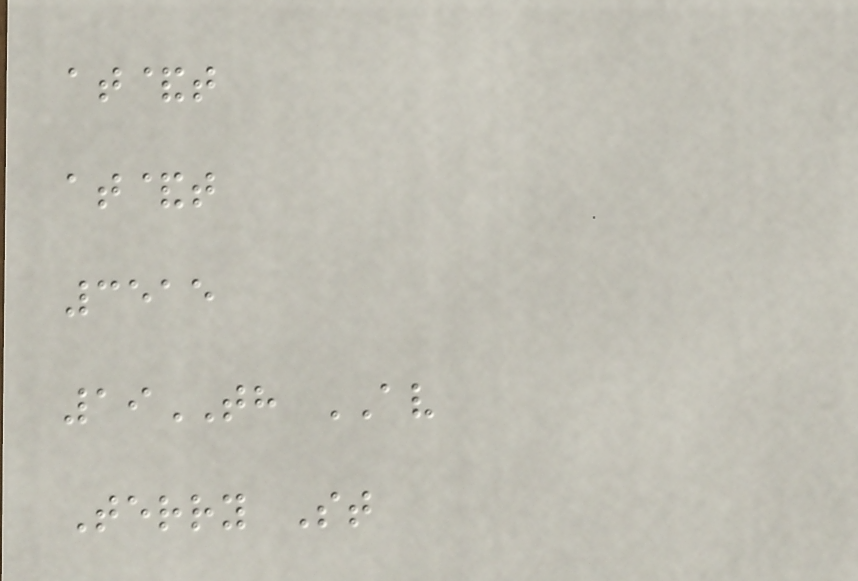at&t
at&t
3515
19TH AV
Terry St
